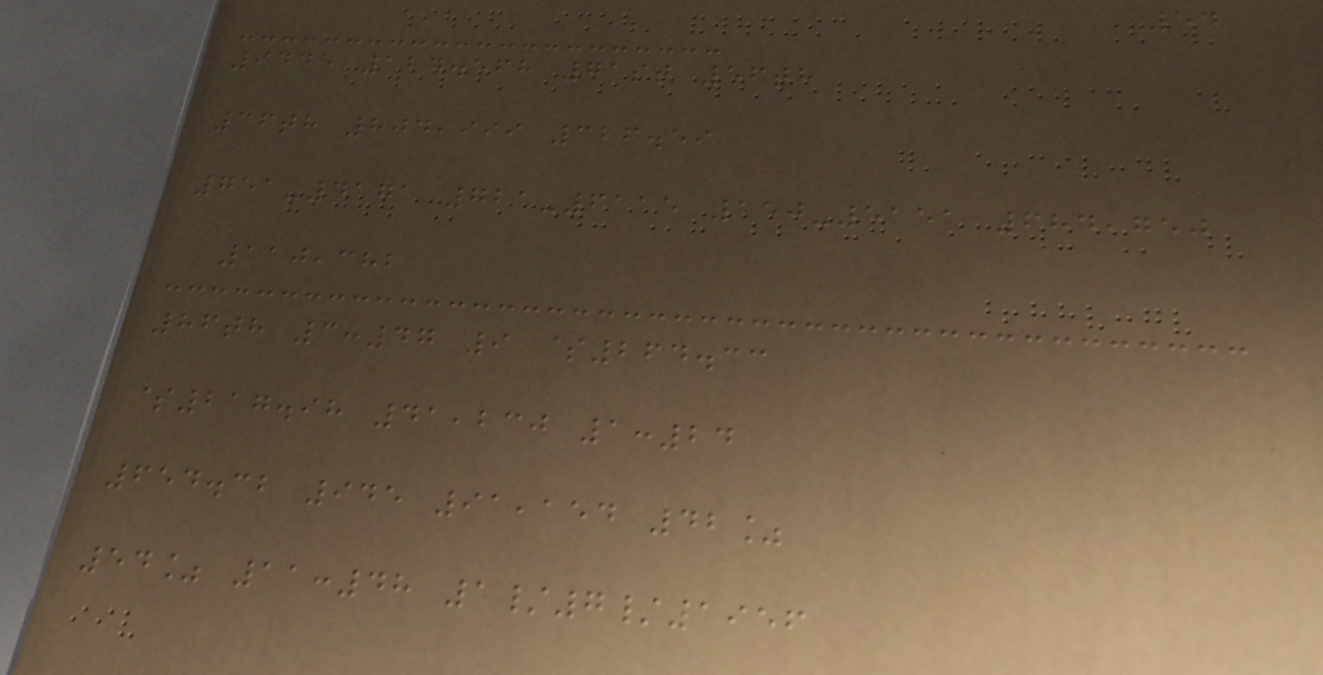54
9445 124.568 71st 56th
36th 804,999 326.59
751-4171 721-6115 150-5151 684,750
110,382
86th 3:47 9 $264.33
$217.98 41,230 1:24
654.32 945 91,154 42%
54% 11:48 1/7/1956
